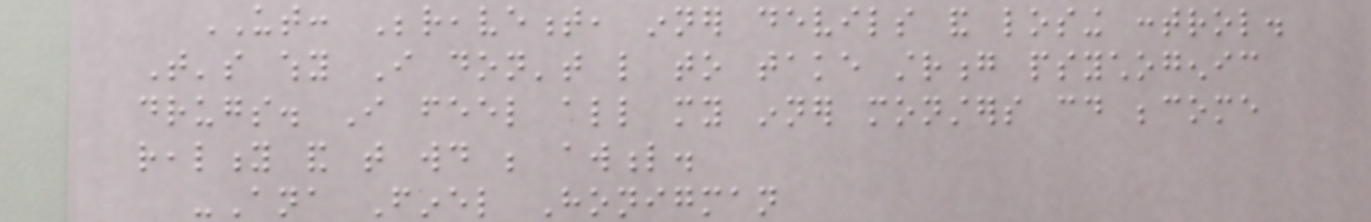UT: Bereavement, inner devils and losing control.
That's why I don't like to take strong psychogenic
drugs. I feel all my inner monsters could become
reality and that would be awful.
-Ana Finel Honigman
